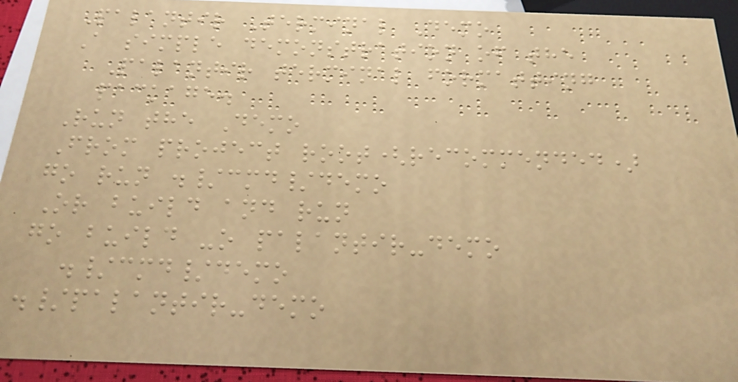Palantir Terminal Demo
A simple demonstration of the
Palantir terminal formatting
package.
Run the Demo
From project root(recommended)
go run ./cmd/demo
Or build and run
go build -o palantir-demo
./cmd/demo
./palantir-demo
